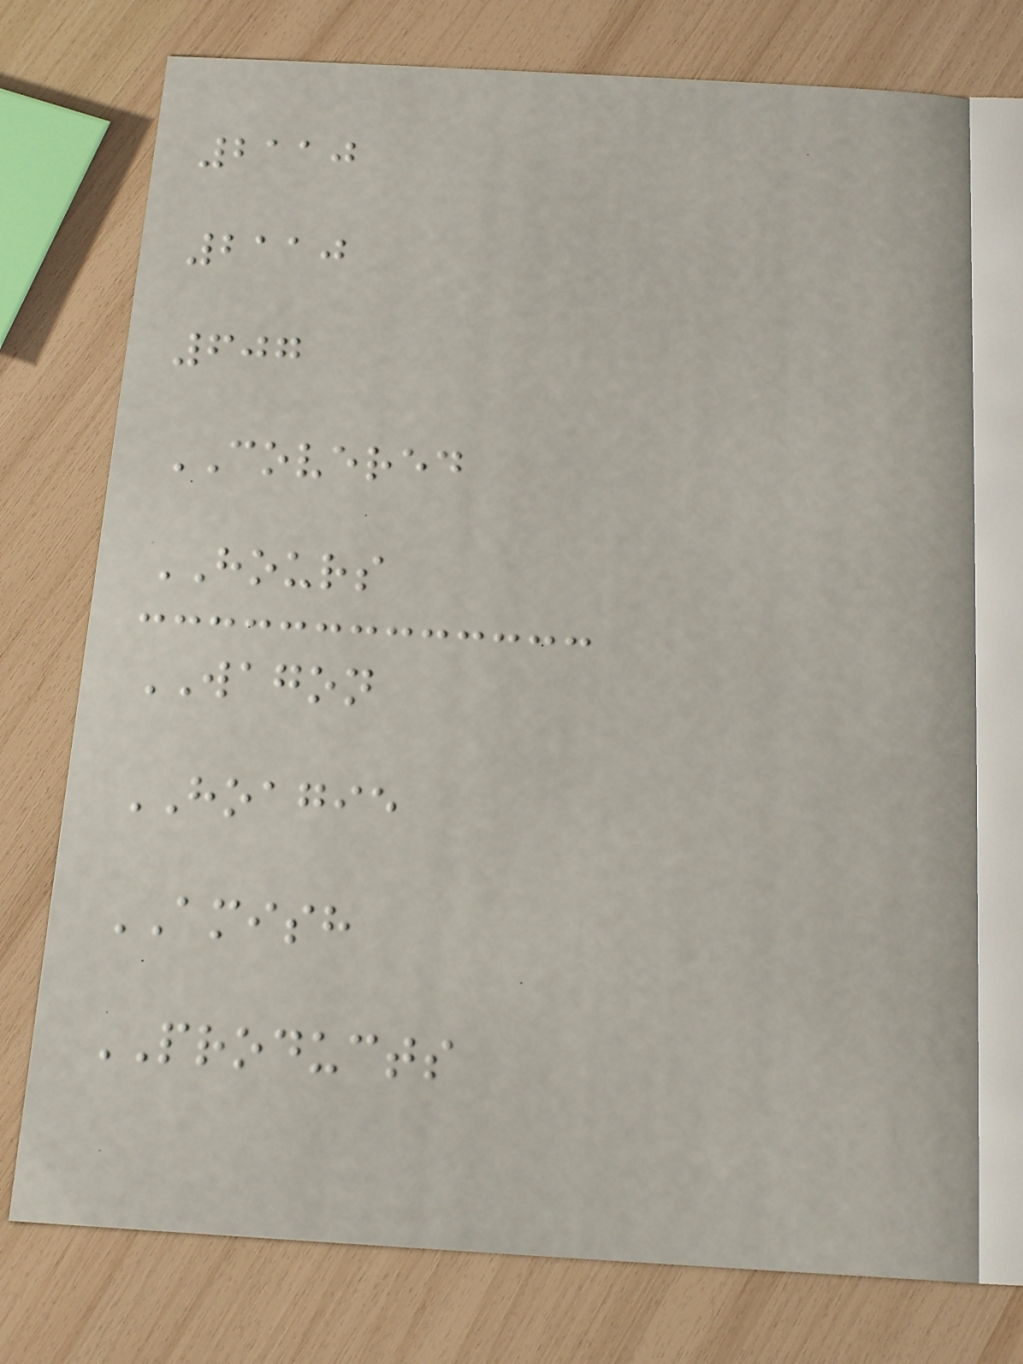2110
2110
607
COVERED
HOURS
WAGON
HOAGIE
AMISH
PRODUCTS
